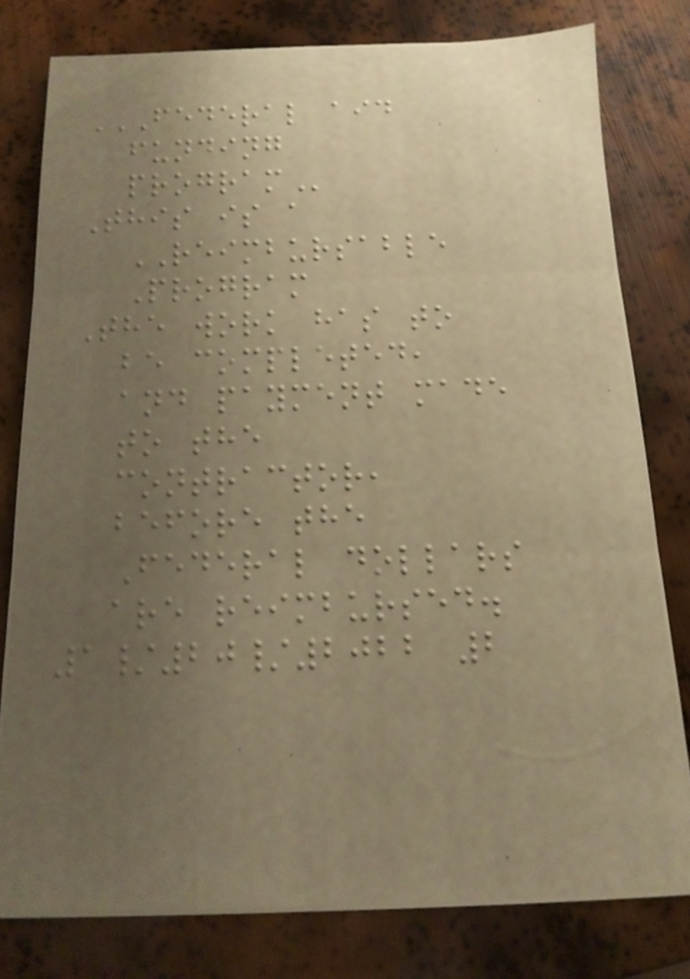FEDERAL AID
FUNDING
PROGRAM
This is a
REIMBURSABLE
Program
The work has to
be completed,
and payment made
to the
contractor,
before the
Federal dollars
are reimbursed.
1/20/2022 2
